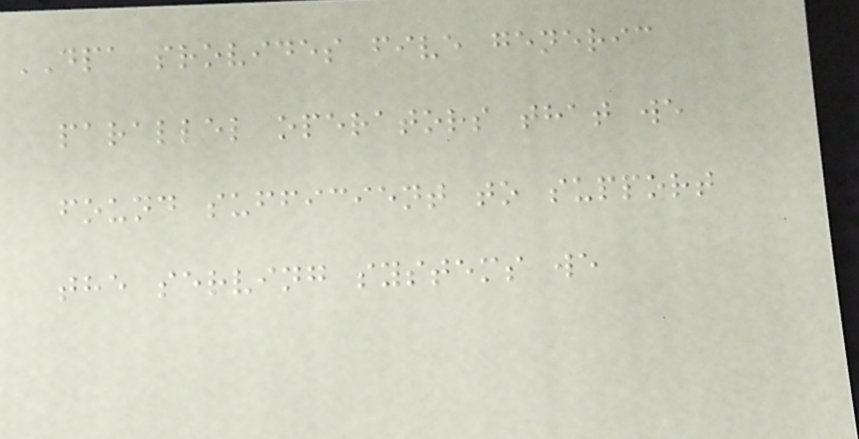DPA provides five generic
parallel operators that we
found sufficient to support
the serving systems we
